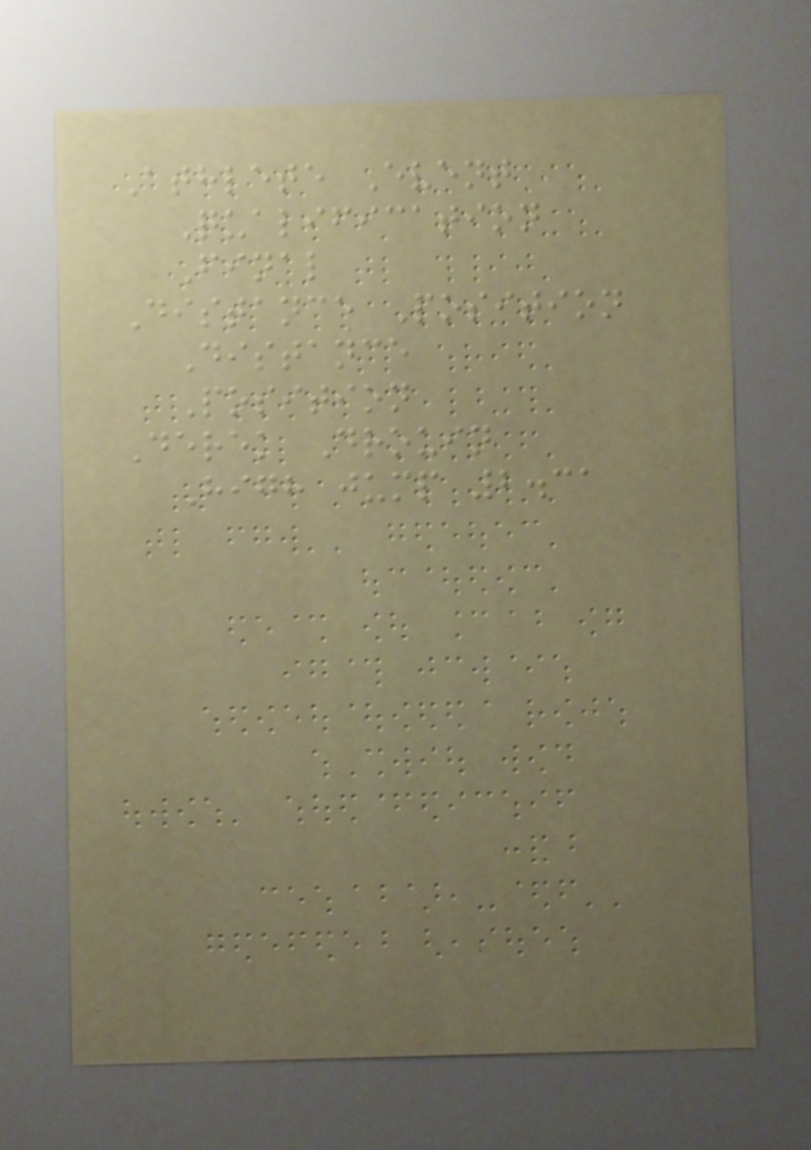Athlete Event
Qualification
Final
Distance Position
Distance
Position
Derek Drouin
High jump 2.31
